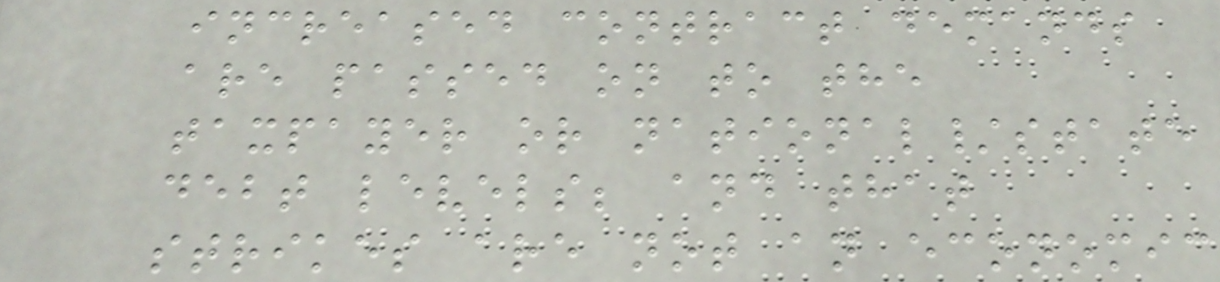increased contract demands
are passed on to the
taxpayer or national/state
debt levels; and that
strikes are not an economic
